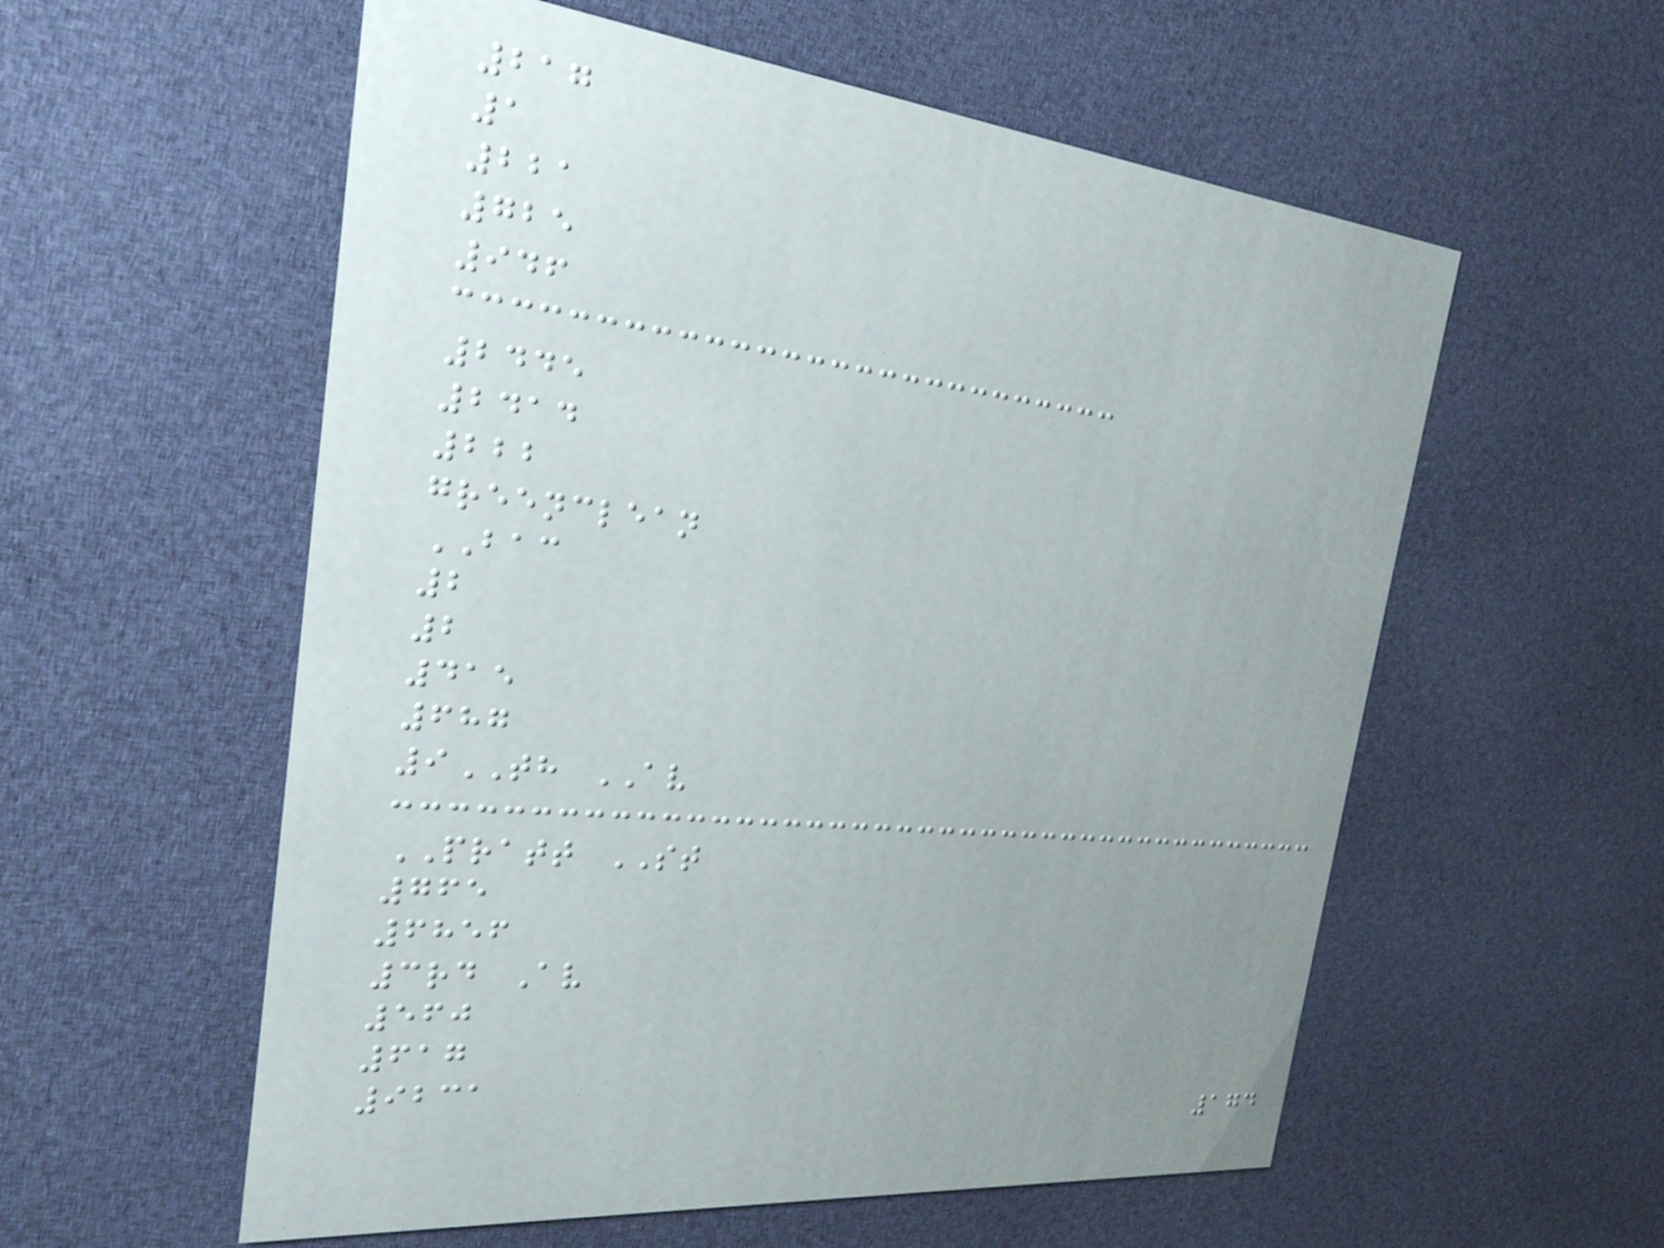217
1
221
725
946
2445
2414
222
greenclean
BAC
2
2
415
687
9TH AV
PRATT ST
765
6856
3rd Av
560
617
9231
174
